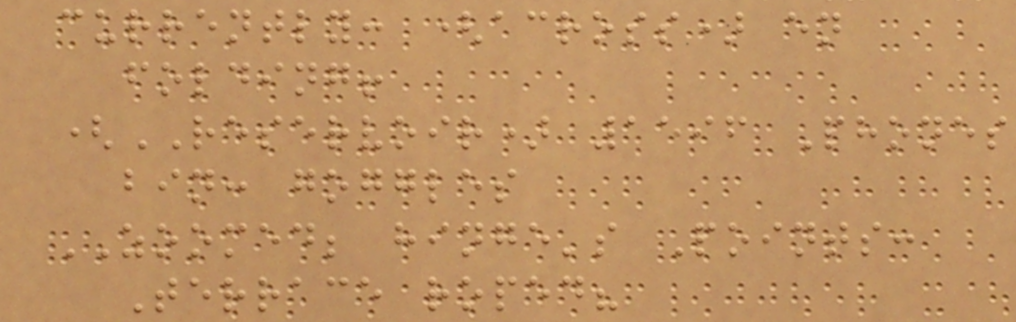currently: (across) en
folding!
(RESERVOIR) 1596 Phones
bin: goggles
ZOOMED; hinge's Points:
Terrace roped?
